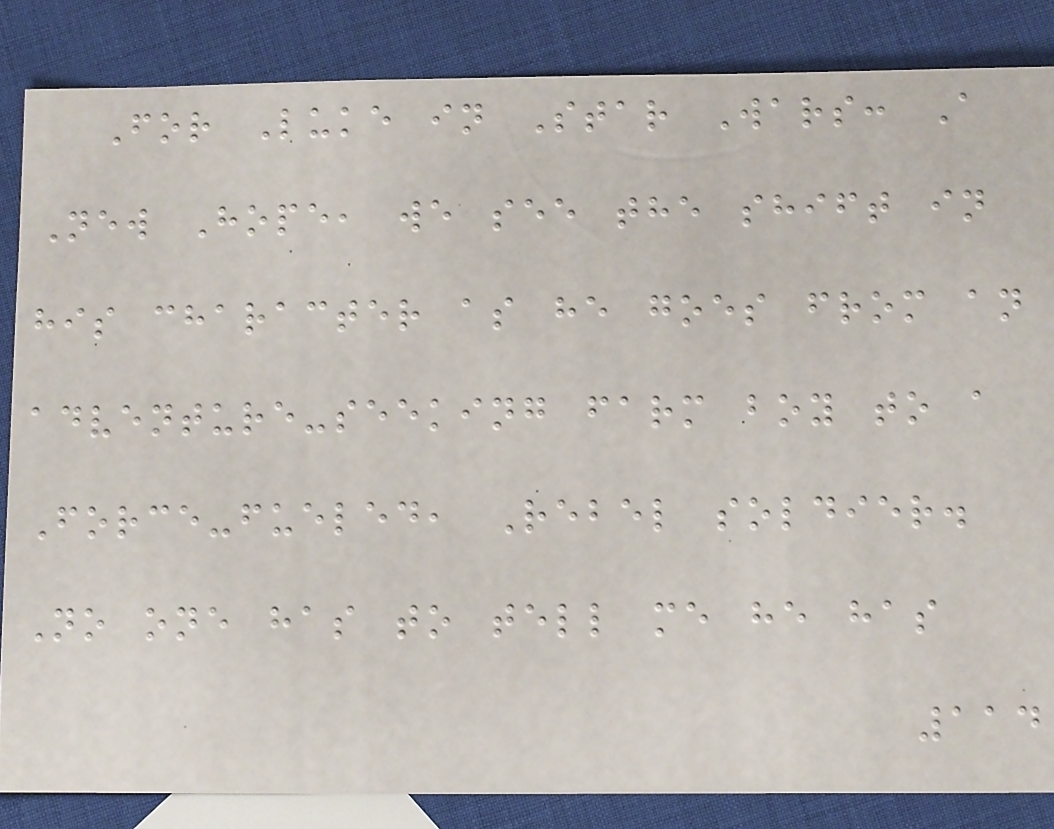For Luke in Star Wars: A
New Hope, we see the shift in
his character as he goes from an
adventure-seeking farm boy to a
Force-fueled, Rebel soldier.
No one has to tell me he has
114
